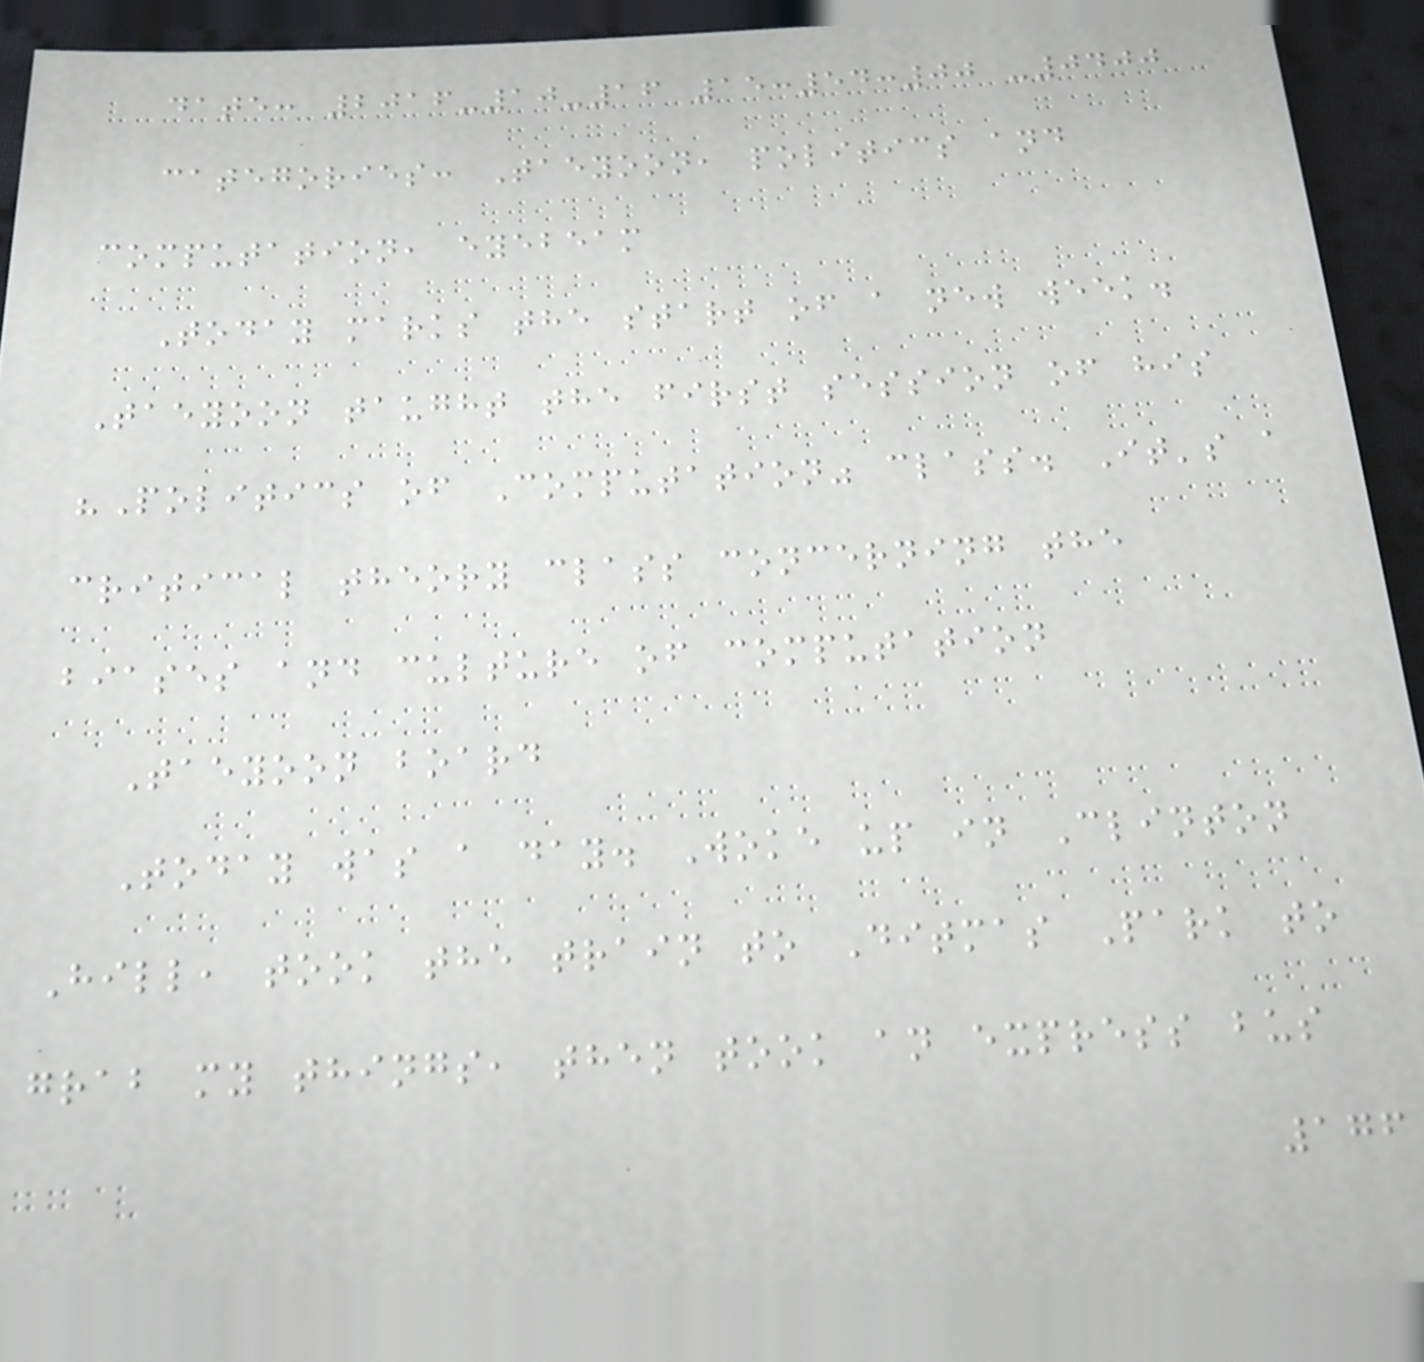date: 2016-10-16 15:54:00 -0400
categories: Taeyoon, politics and
computation, eyebeam
Today marks the start of a new week.
Taeyoon taught the first session of his
"Politics of Computation" class. It's a
critical theory class concerning the
biases and culture of computation
Taeyoon board
Today was a day. Woke up in Clinton
Hill, took the train to Ditmas Park to
grab my things, then took an express bus
176
